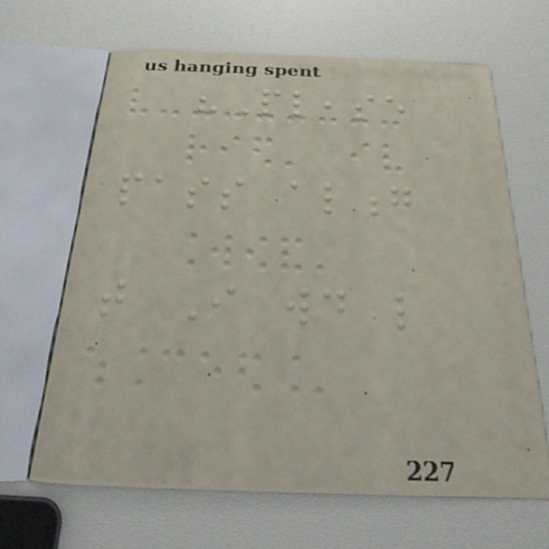"Please
pass along
that I would like
